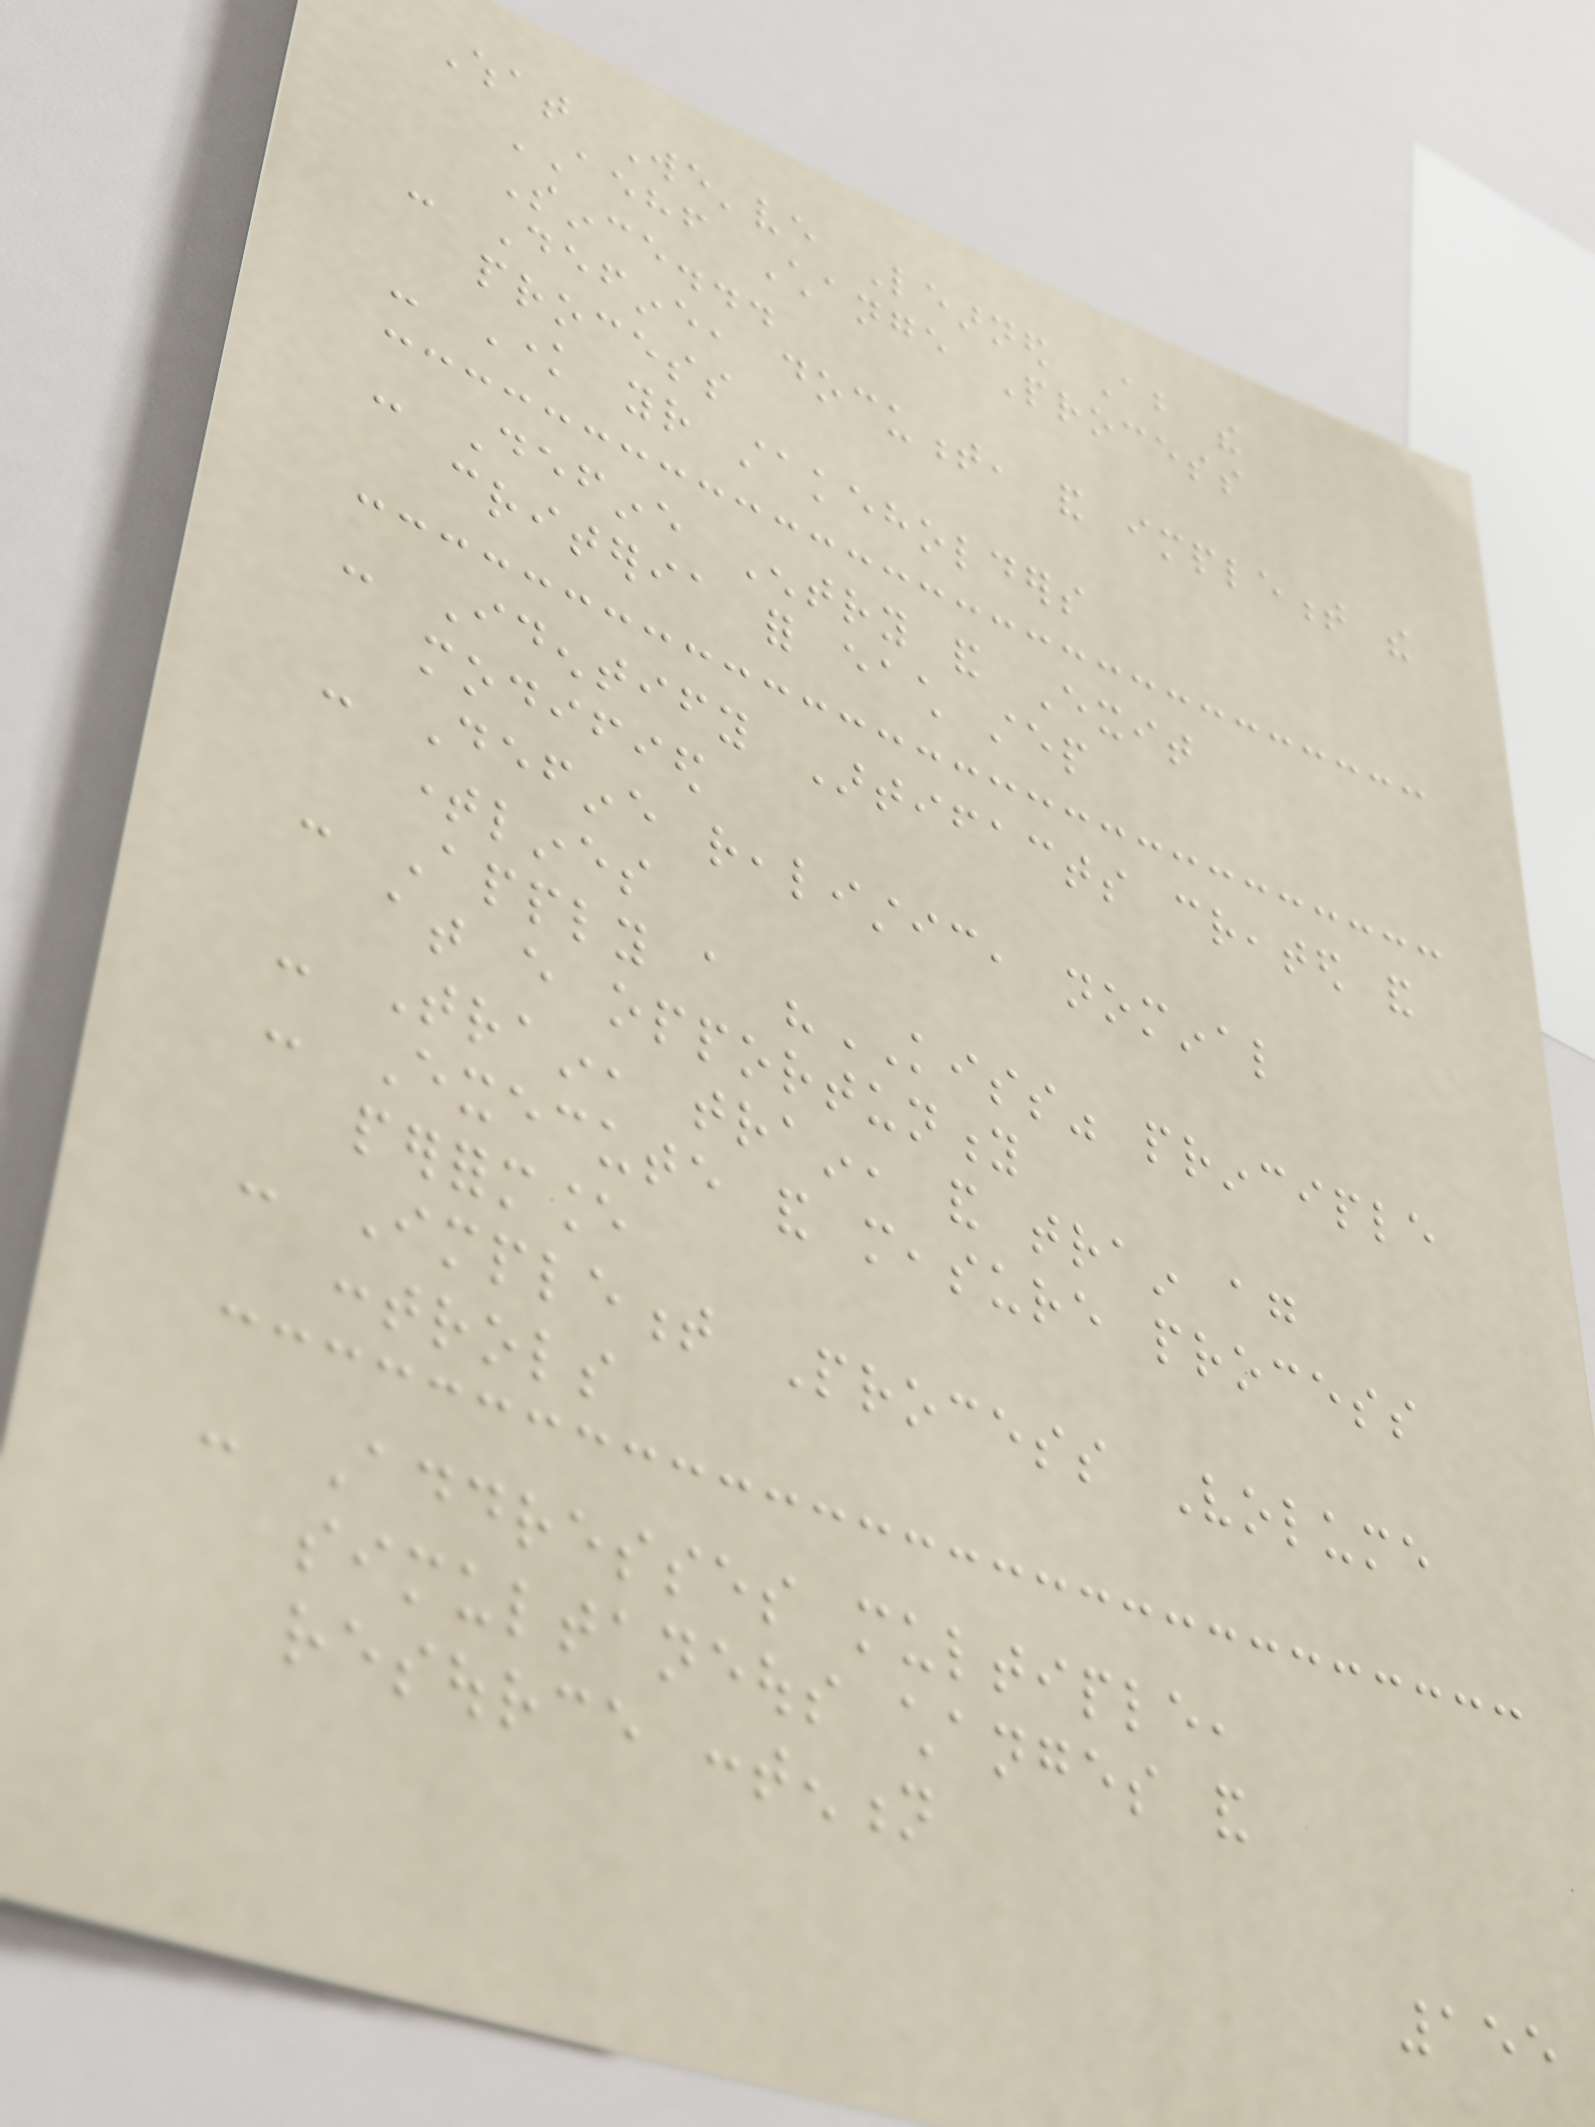What We've Learned About the
AEHF Change Process
Since...
- Define, document, and implement the
process
- Know your stakeholders
- Define Entry and Exit
criteria for each step
- Identify Artifacts created and
modified
- Define realistic, nominal
timelines
- Apply a "KISS" principle
at every opportunity
- Train, train, and train again
- Execute and measure process
performance
- Implement Process Volume
controls
- Addresses multiple,
simultaneous changes and
resource contention
155
